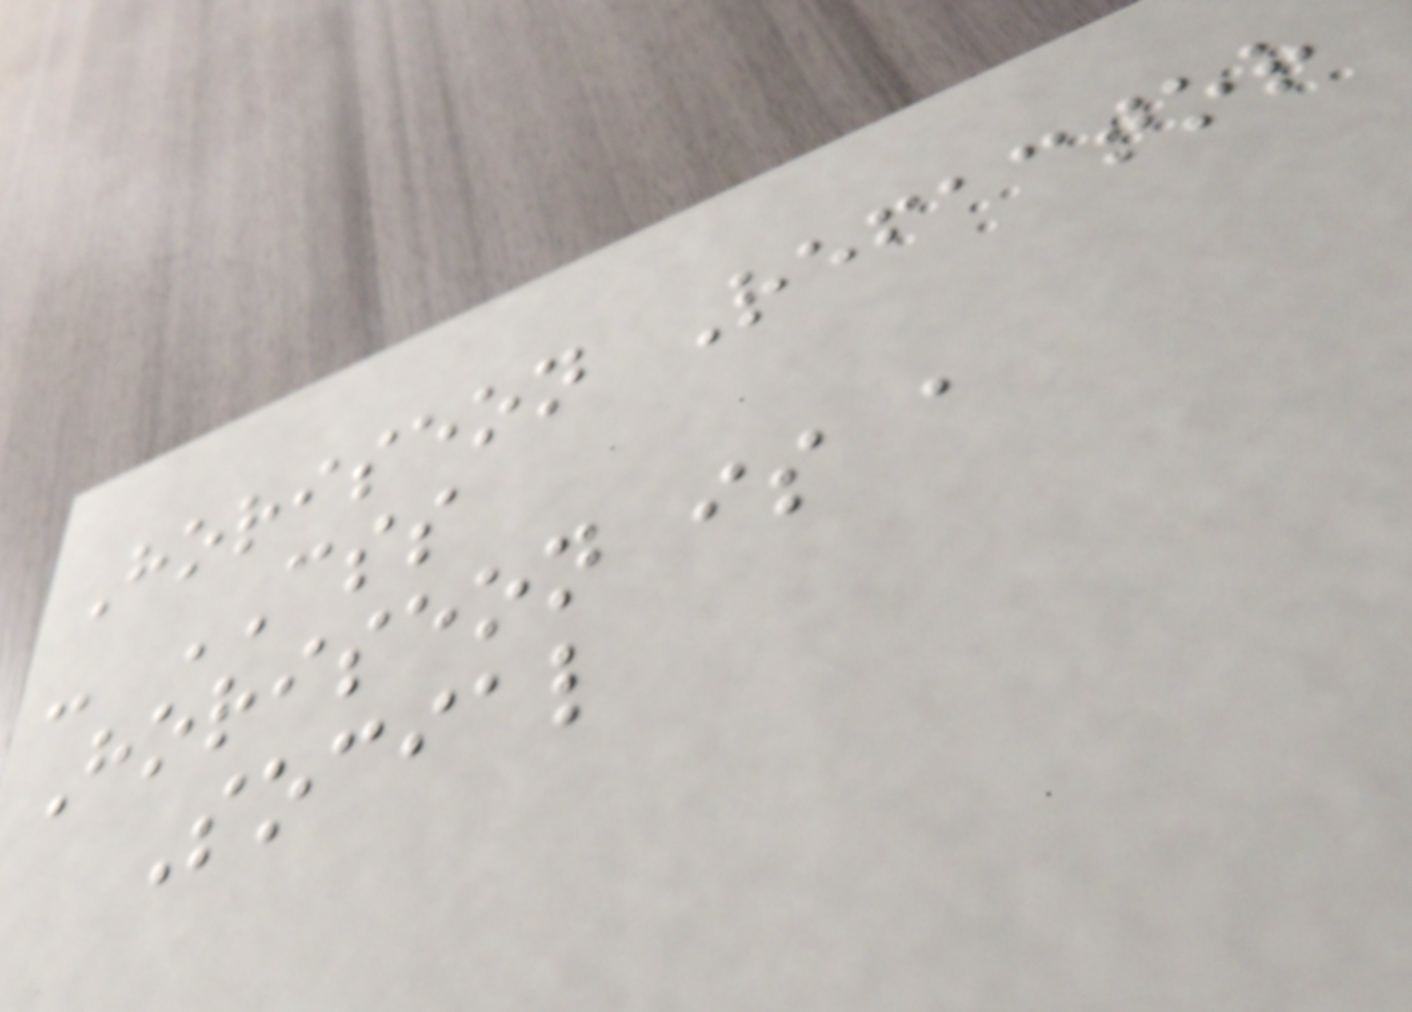Horiseon Refactor
- CSS
Horiseon is a
Social
